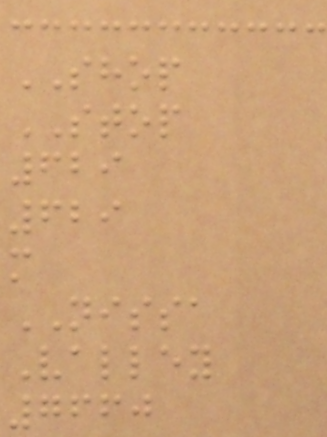SHOP
STOP
629
629
m
NISSA
Valley
7660
